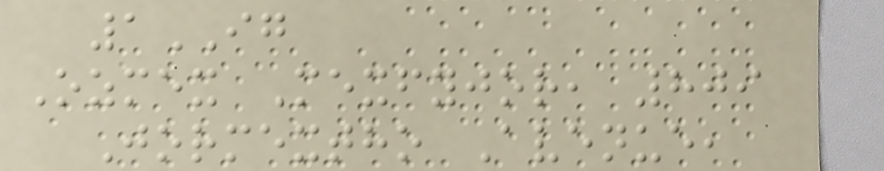1IG
Ozmex Mexfyjor, 809
Jormextho Avenue,
